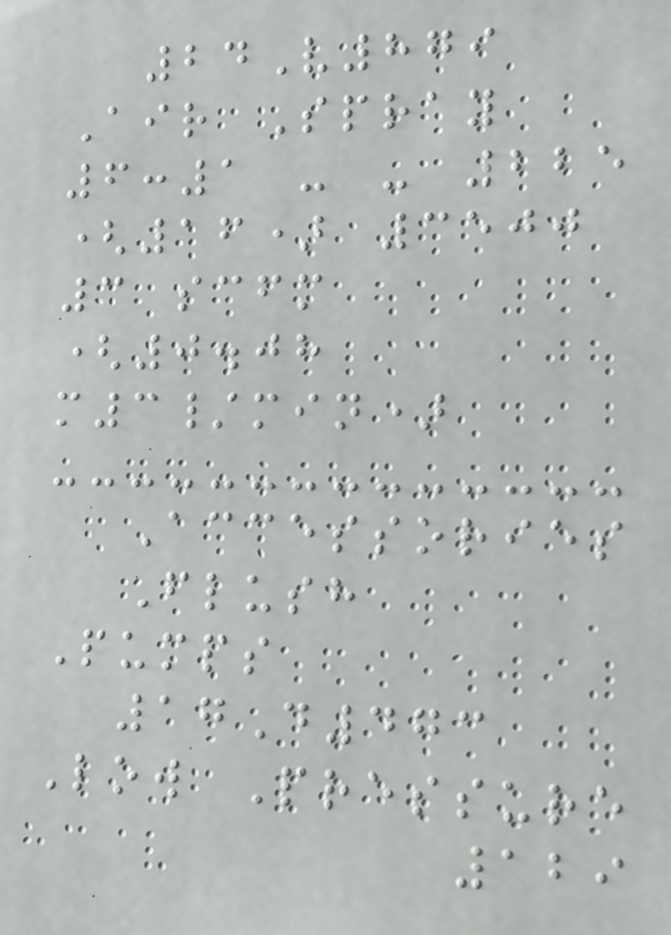24V879
Air Spray
6:1 - - 225
(16) 3500
3 scfm
(0.08
m3/min)
Accessories
Flush
Pumps
17D473
Low Pressure
129
